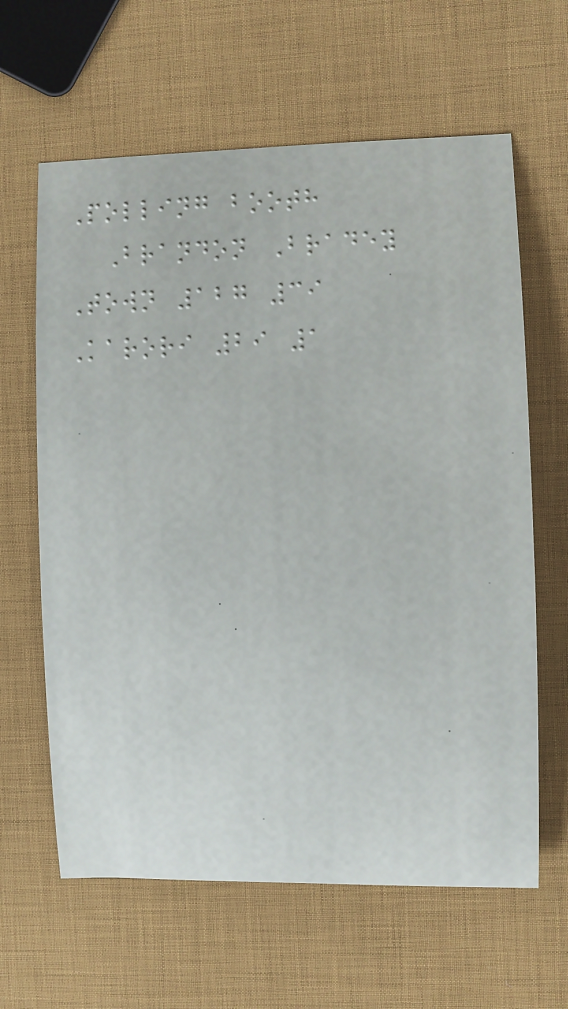Polling booth
Brandon Bradey
Town 127 39
Karori 29 1
